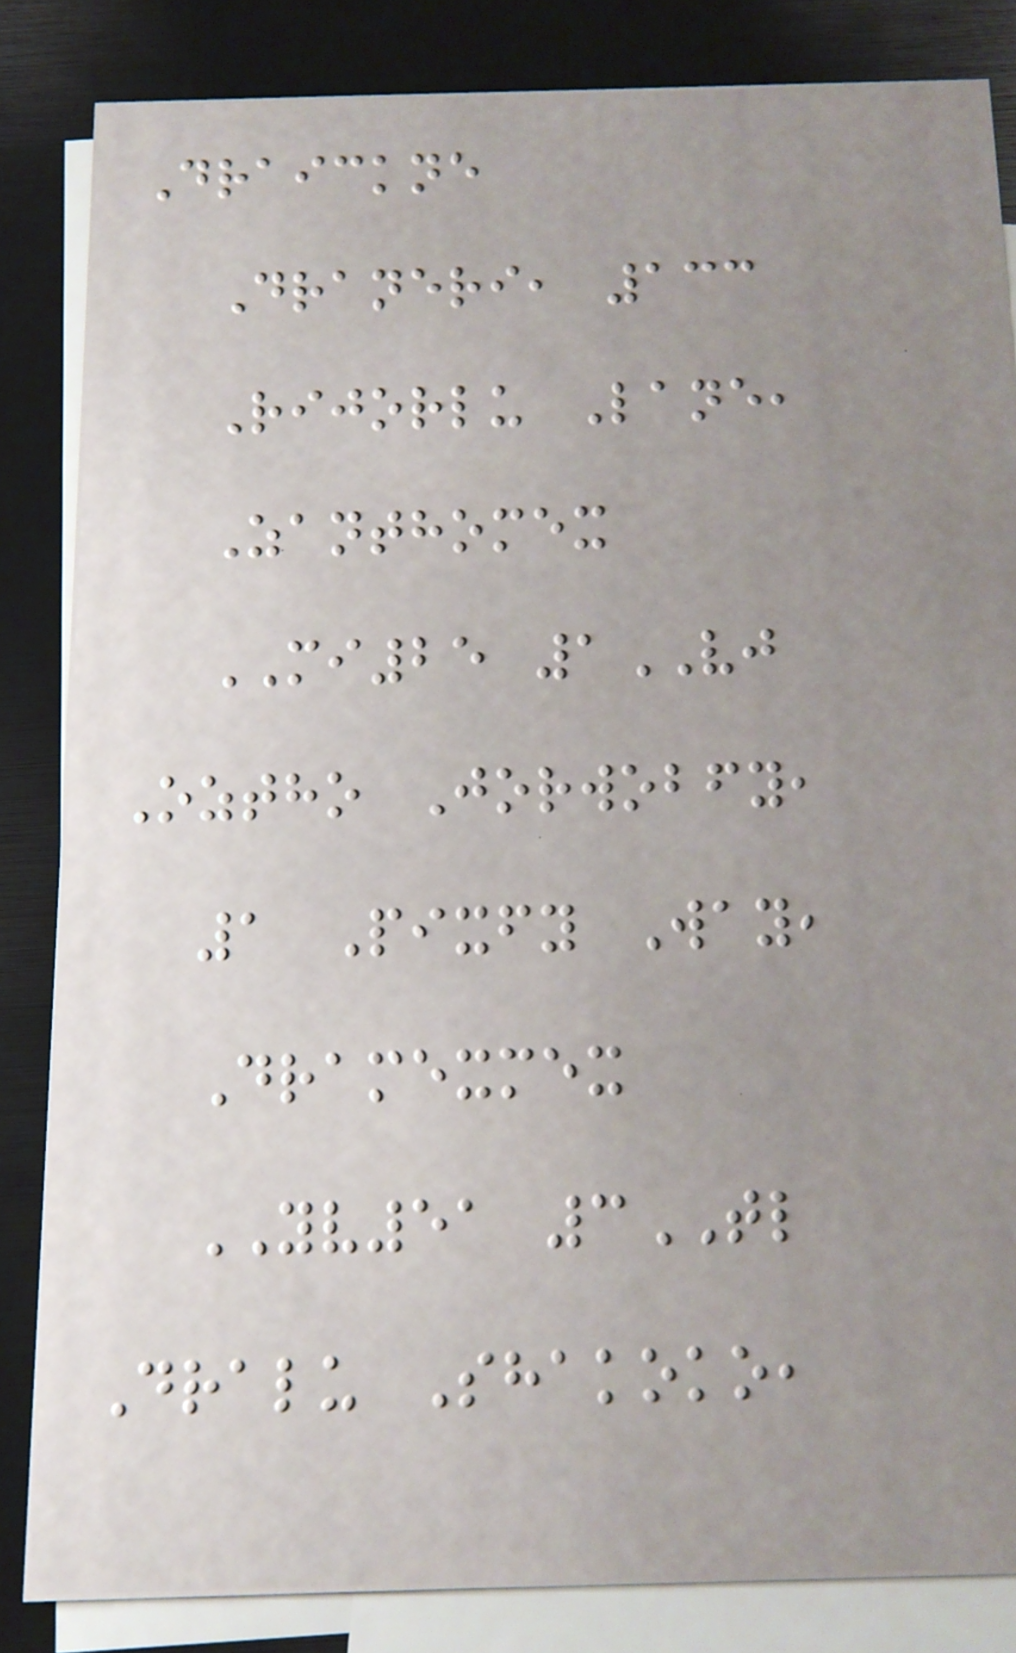Draickne
Draneri, 133
Rijorlu Lane,
Zanthomex
MI25 1VJ
Oztho Jorwobfy,
1 Pixfy Way,
Dramexmex
YV51 3TL
Dralu Shakoko,
